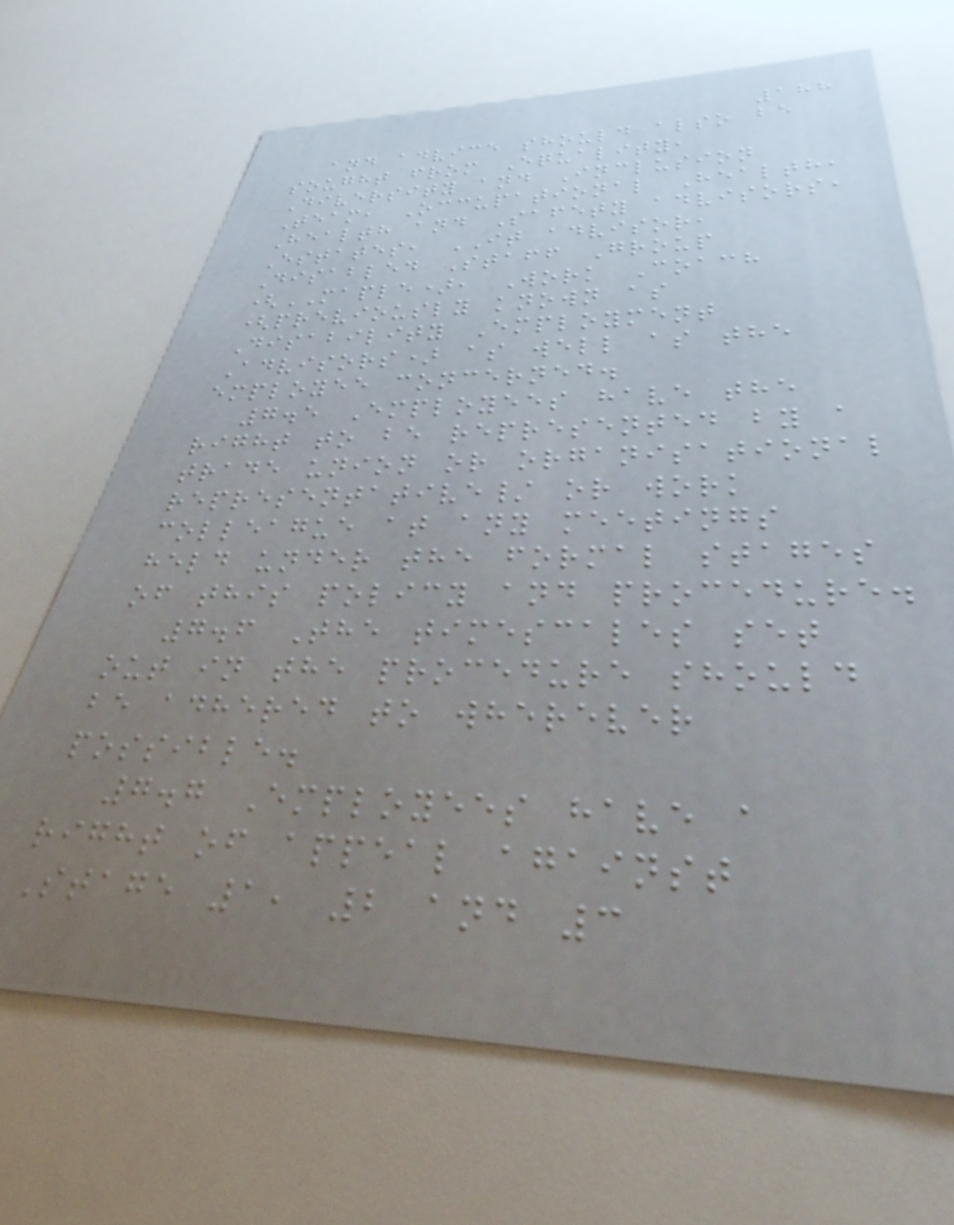188
and advice should also be
sought from Equality,
Diversity and Inclusion
Team, Occupational Health,
Health and Safety advisors,
Estates, IT advisor,
Disabled Staff Group
(MAPLE), Work Coach
(previously known as
Disability Employment
Advisors) as well as the
employee concerned.
7.5 Employees have the
right to be represented by a
trade union or organisational
representative/ or work
colleague at any meetings
held under the formal stages
of this policy and procedure.
7.6 The timescales set
out in the procedure should
be adhered to wherever
possible.
7.7 Employees have a
right of appeal against
Stage 1, 2 and 3
